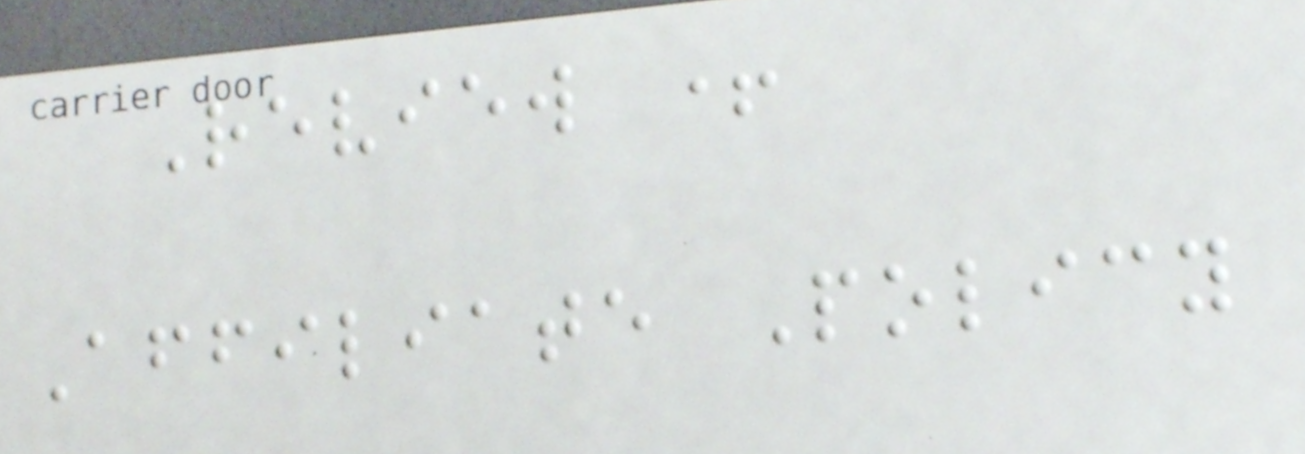Review +
Affiliate Policy
